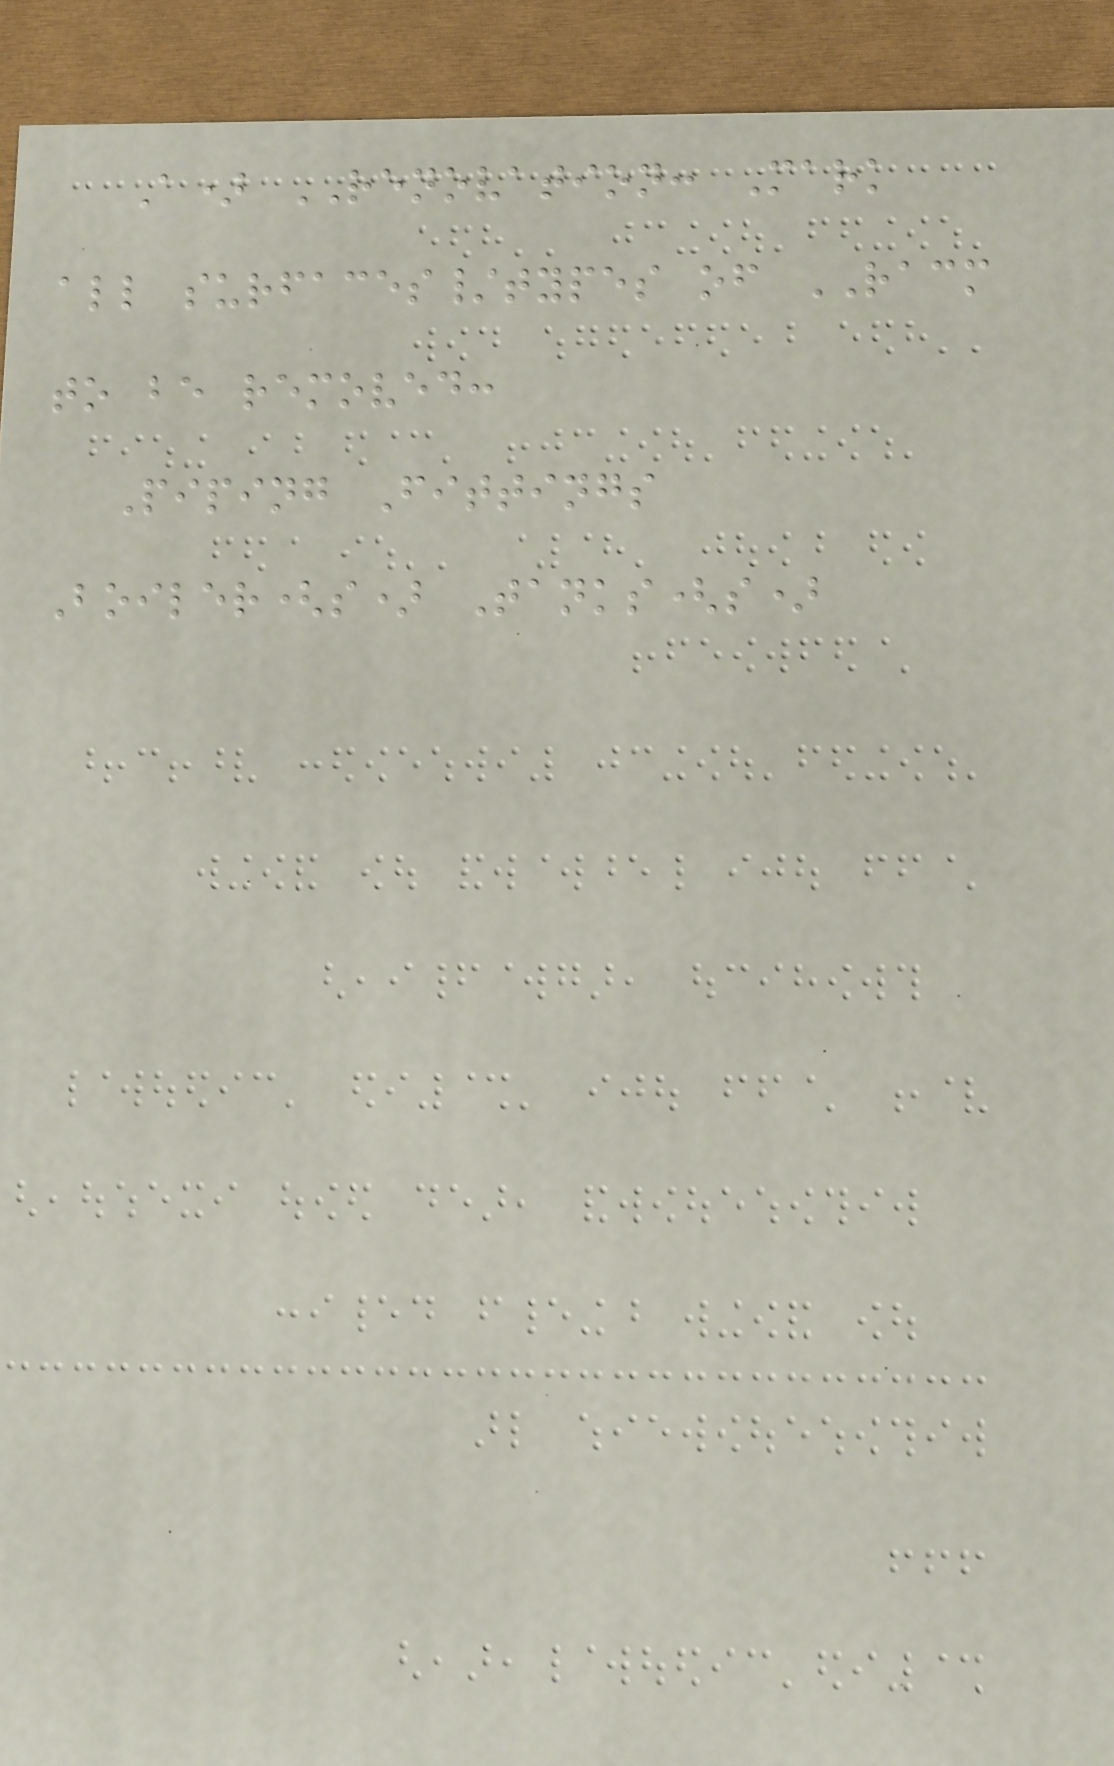A) RENOVATION: Mark
all surfaces/types of RACM
to be removed:
Piping Fittings
Boiler(s) Tanks(s)
